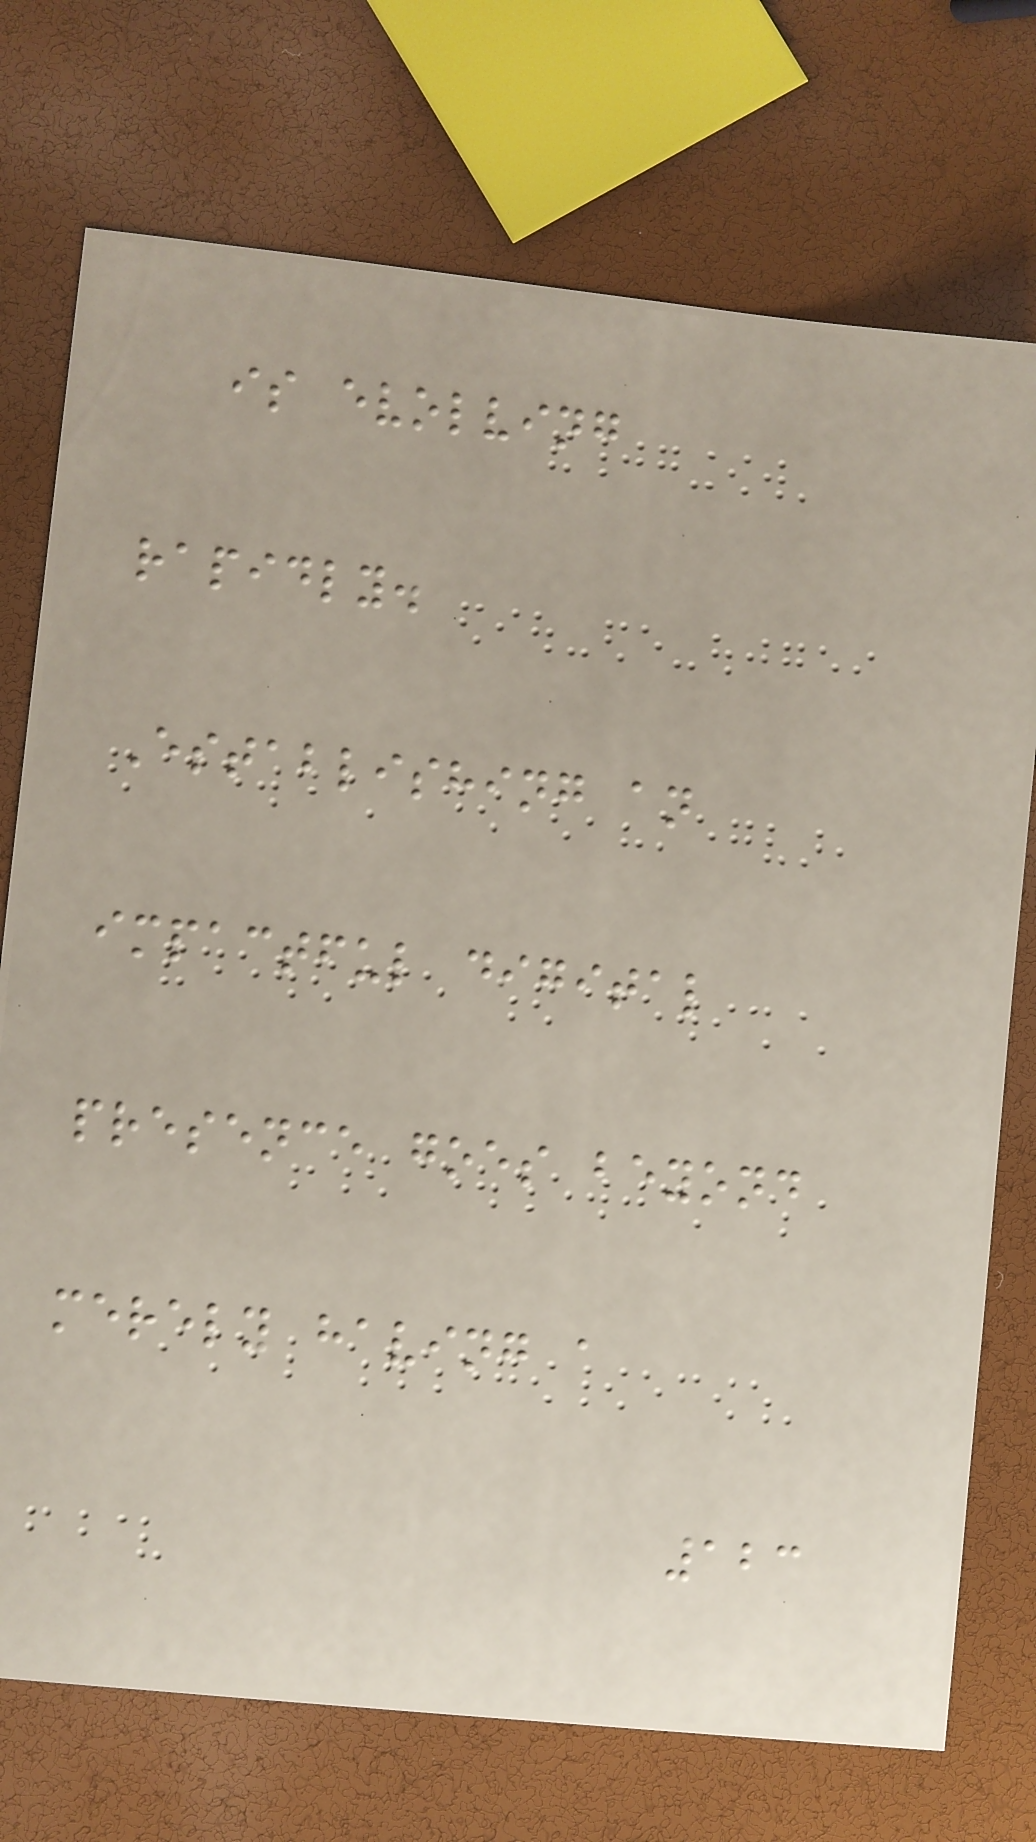is evolving
rapidly.
Establishing an
impactful digital
presence goes beyond
merely having a
123
